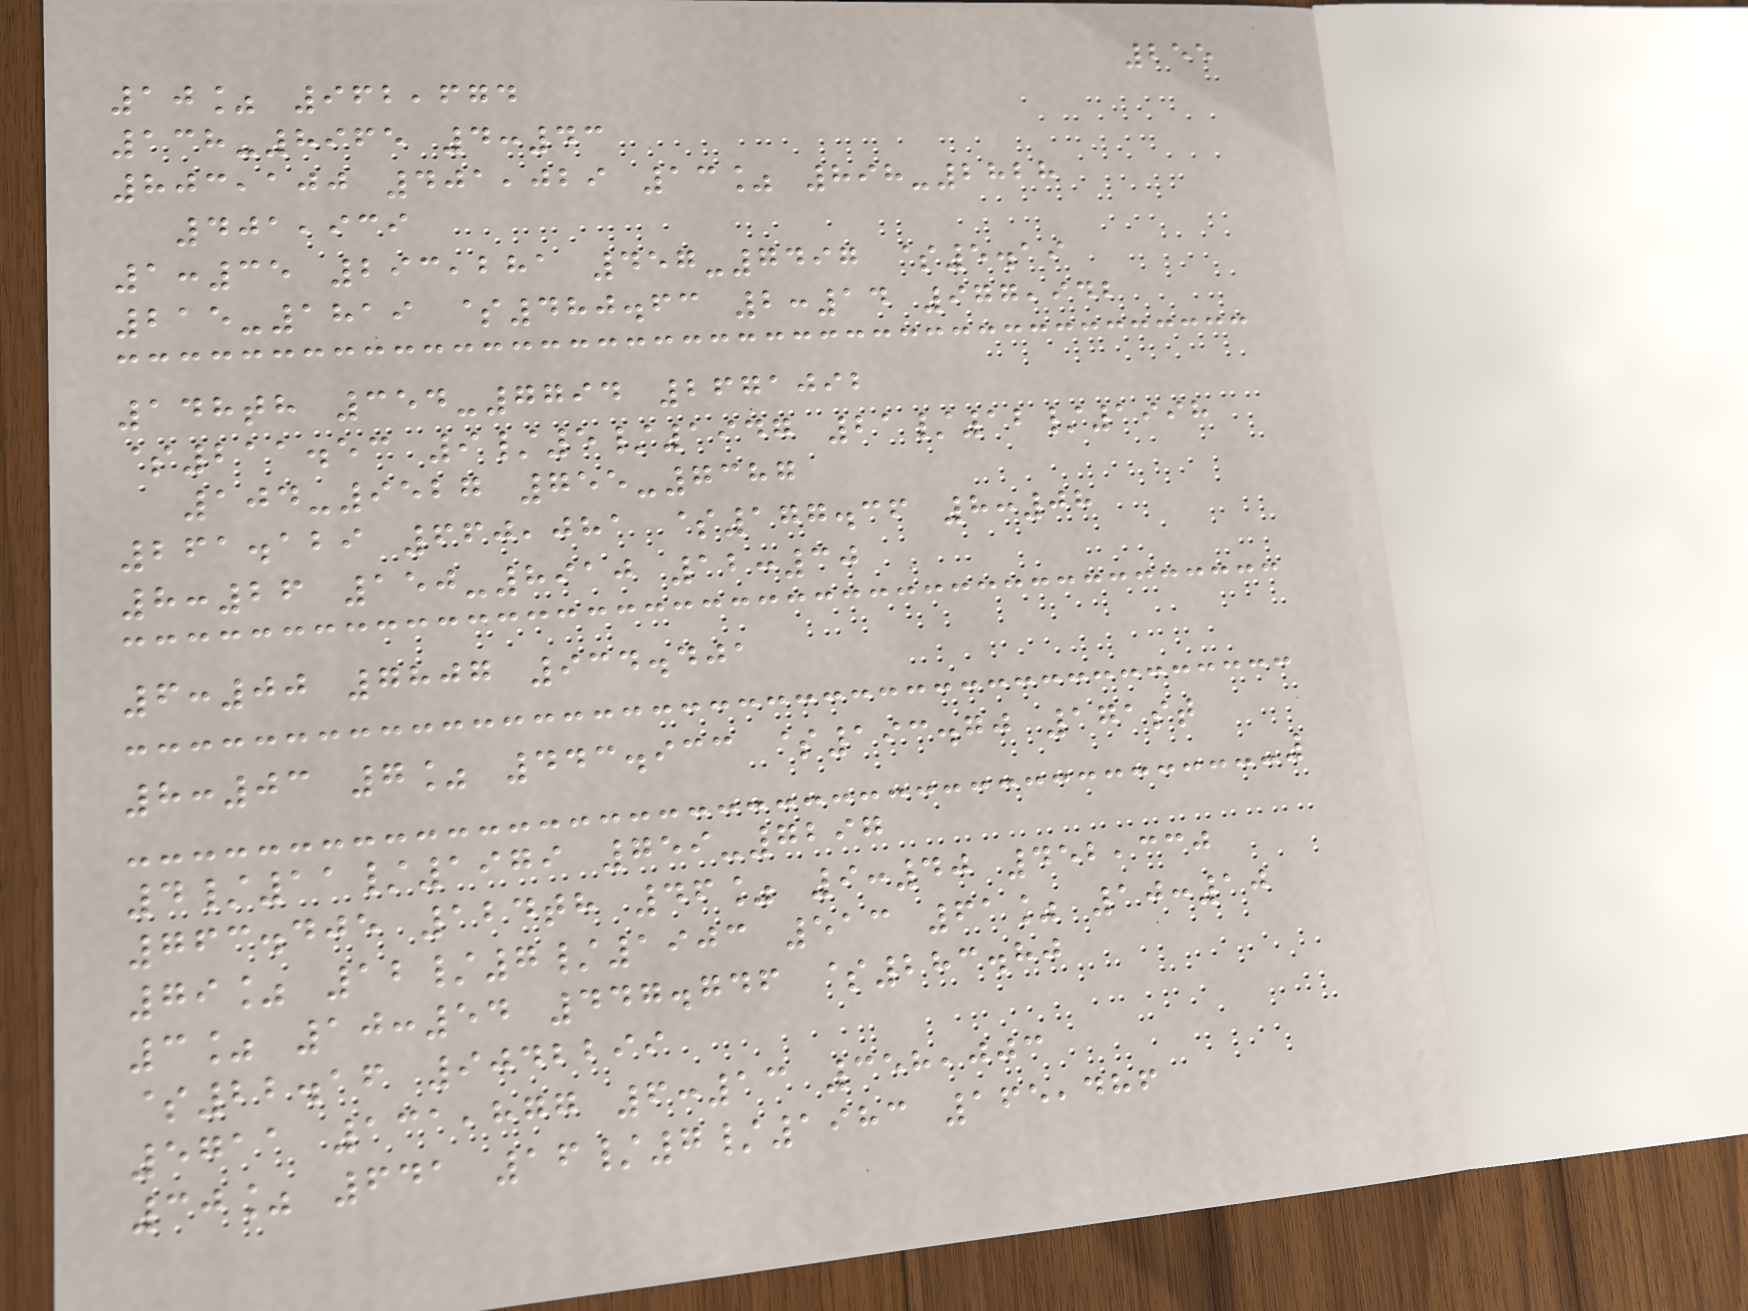255
10% 962,674
138-8965 4:43
803,100 401,029 13% 898-2828
401,939
1:35 293,281 457-7497 $5.19
215-1819 $480.63 2:14 977,942
148th 354-7794 2671092
$211.53 9/5/1947 21/12/1998
104-9527 755-7387
261.129 660,081 $177.36 8:08
8:26 150-8910 12:30
6:00 7807 934.401
8:03 7% 443.933 $193.70 171st
4/11/1979 759-7297
763.405 124th 46% 9:40 452,330
79% 12/7/1903 513 61% 10:10
3% 10:54 447.746 $283.80
$22.16 9042299
5711 131,877 6:13 358,003
30% 641 16/7/1983 165,486
